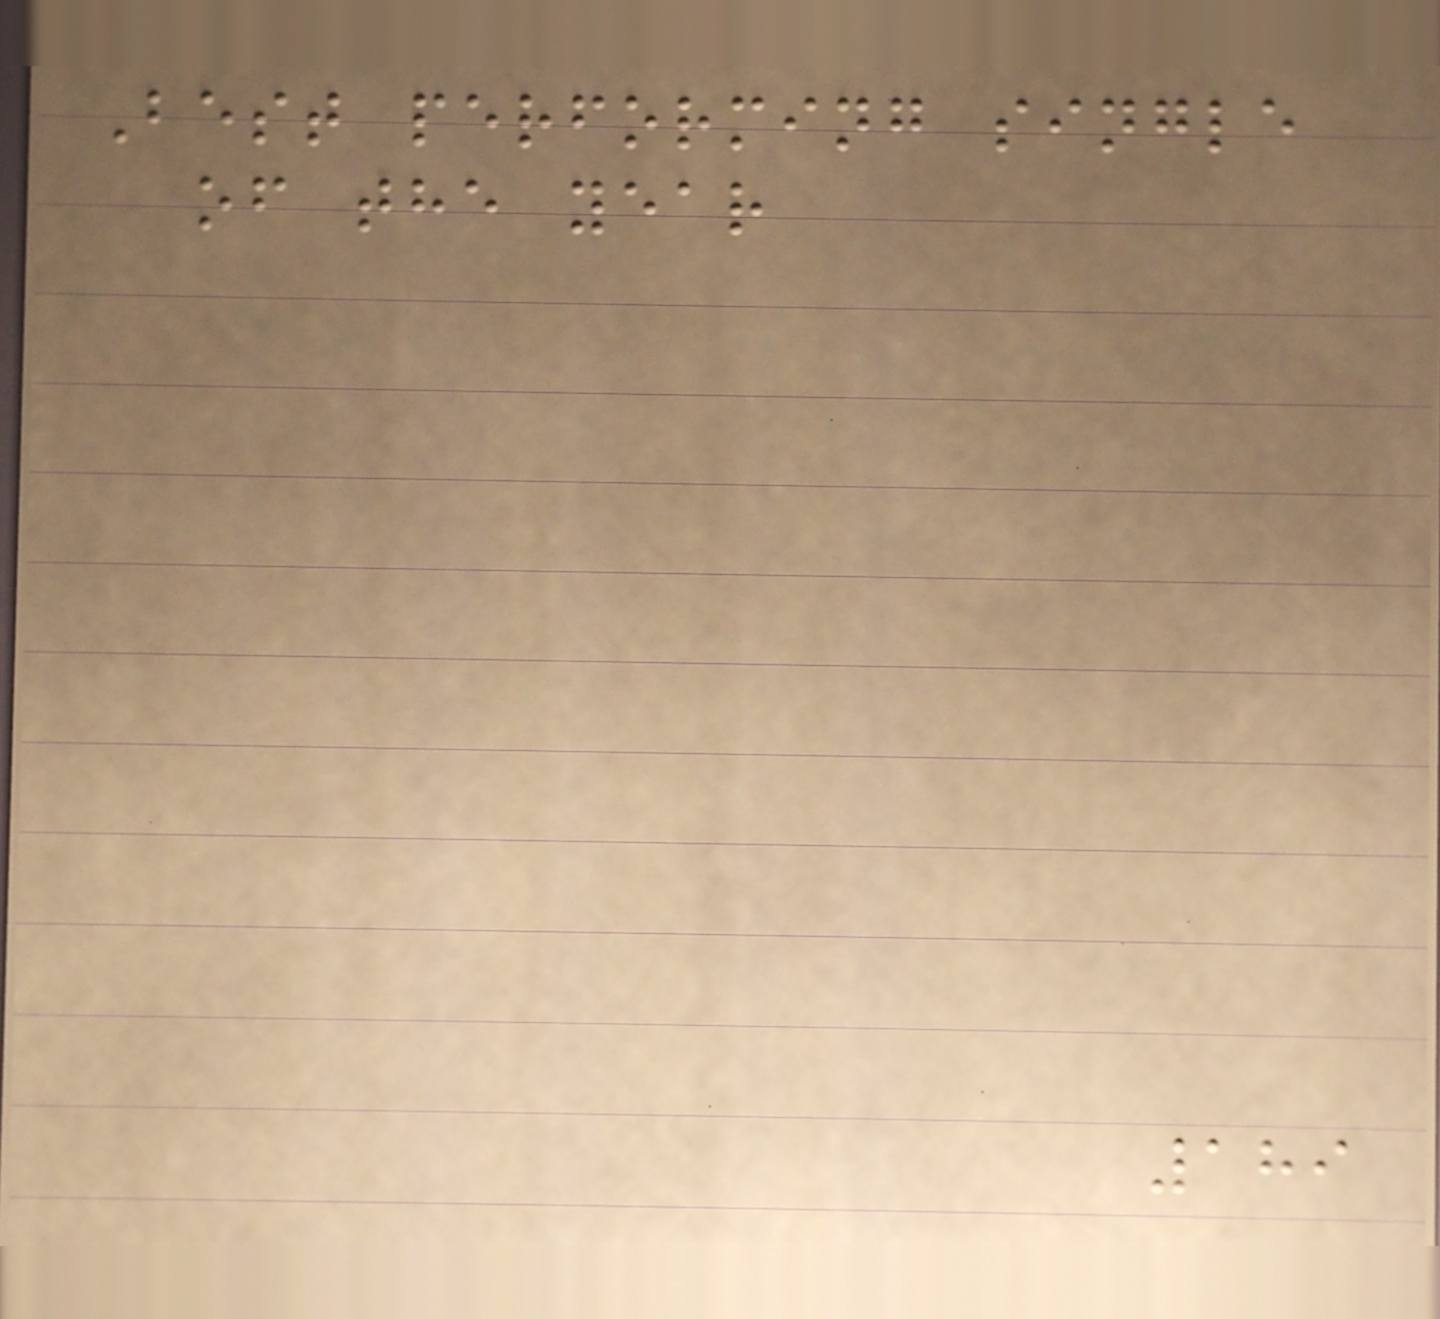Best performing single
of the year
189
